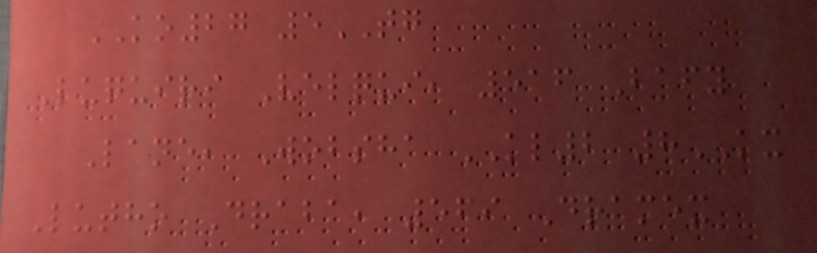KO27 5TG
Luquiri Velqui, 516 Bafy
Lane, Wobsha KL2 8KX
Lutho Draba, 569 Dramex
